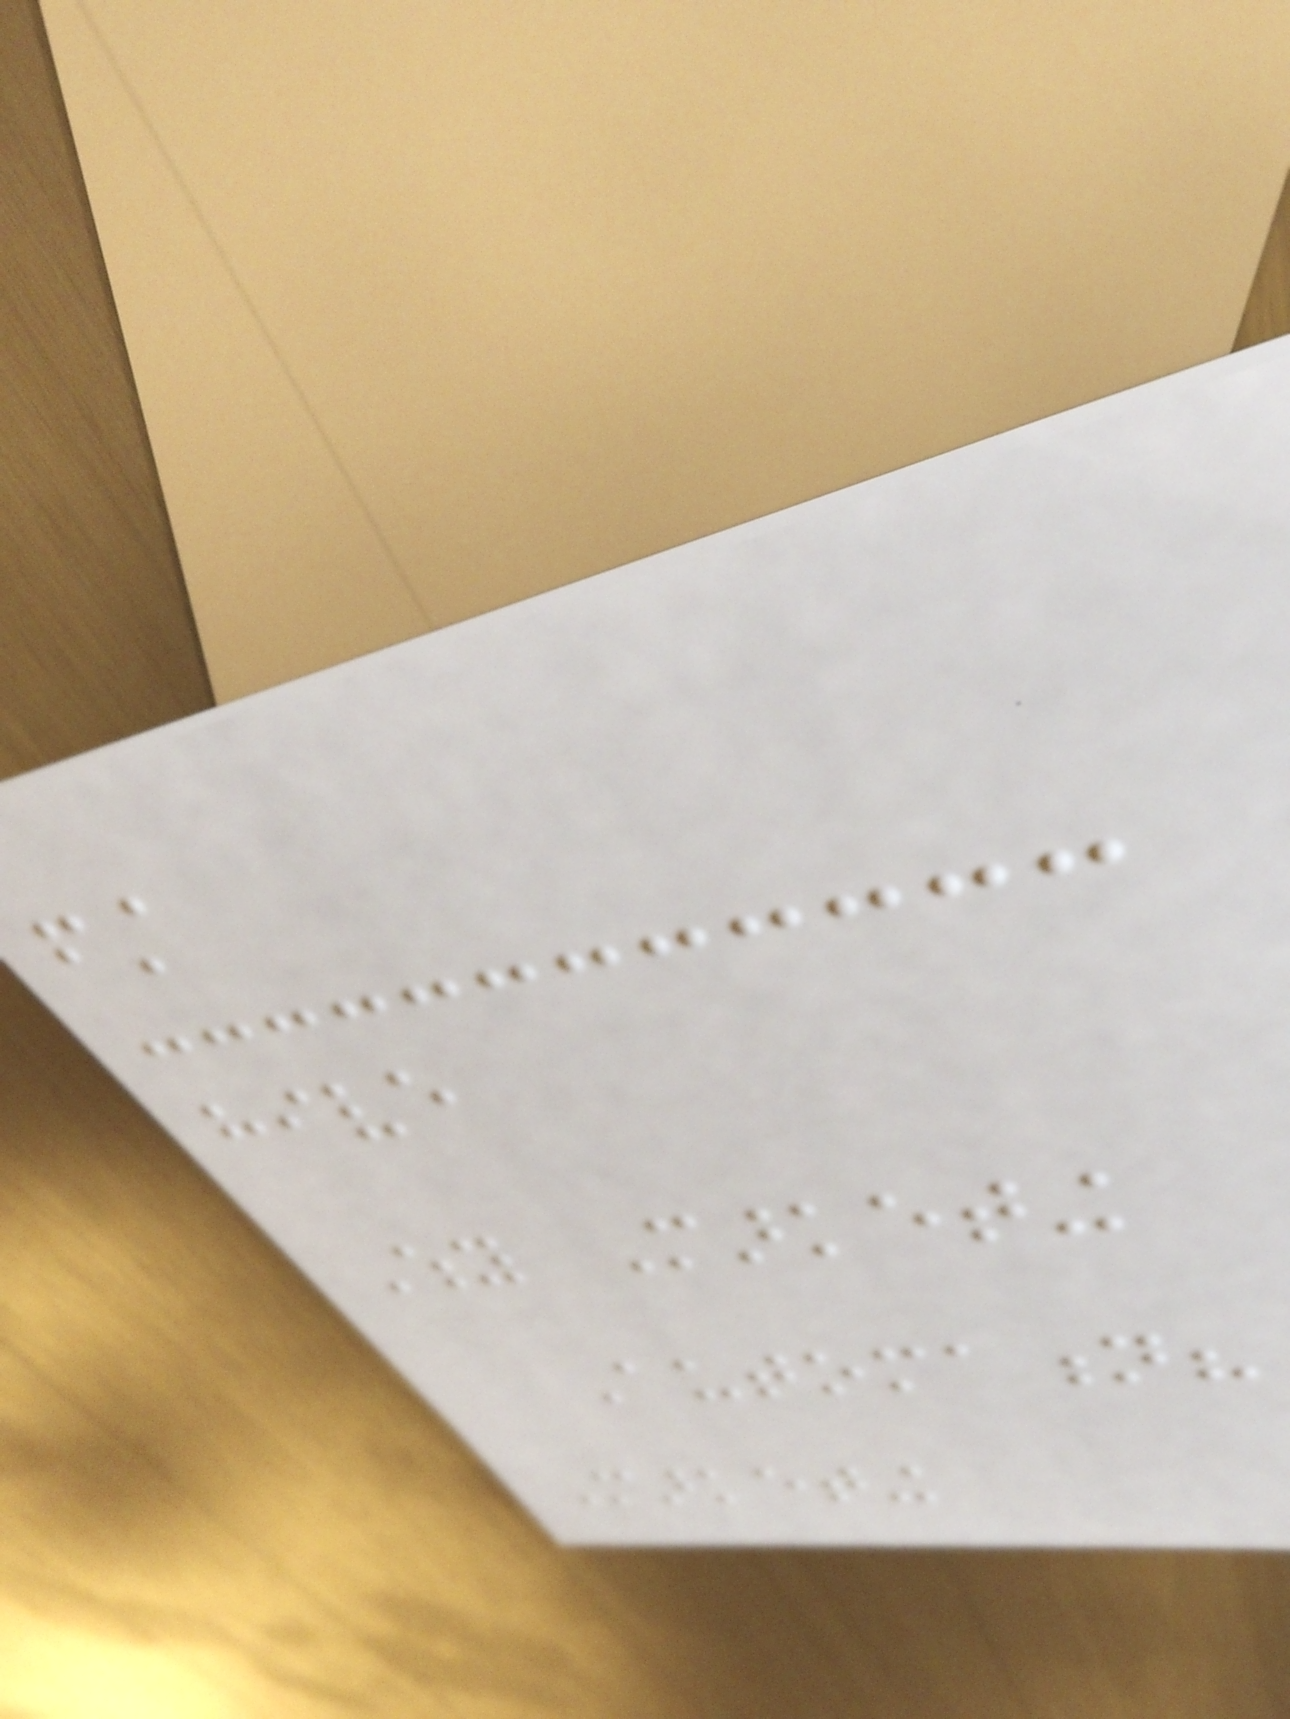first
hive
Why Marketing
Automation?
Marketing
